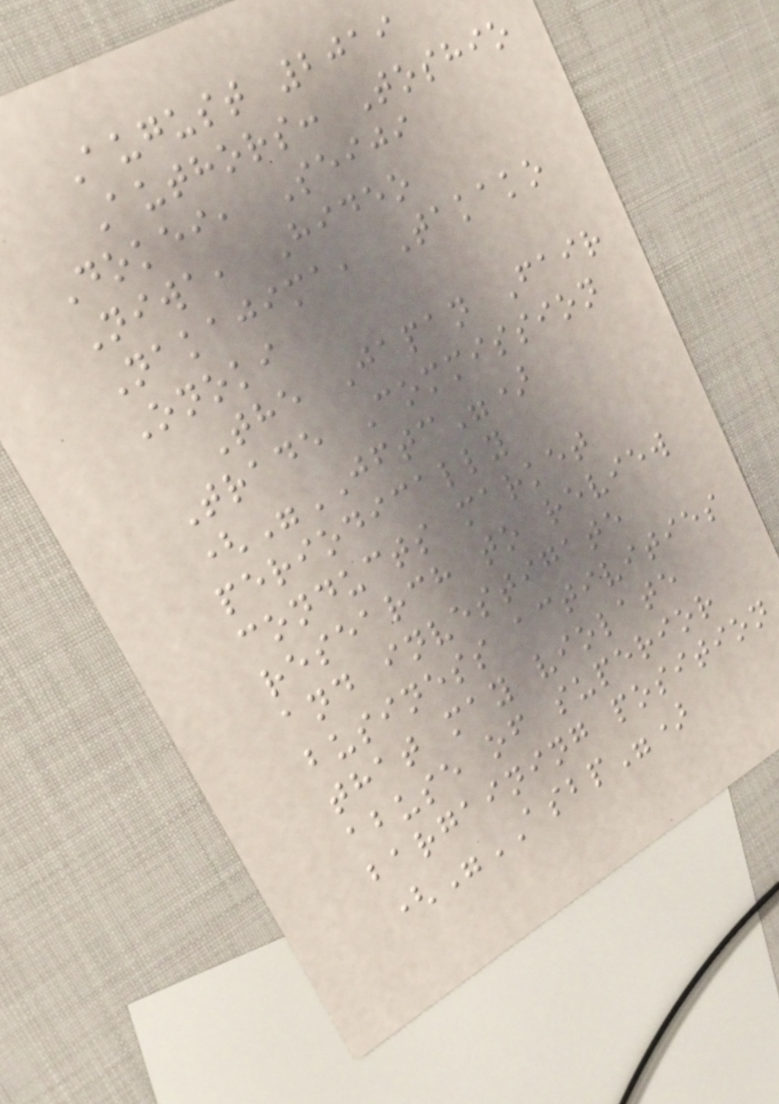August 2019
Authors: Toshio
Dokei, Seiji
Niwa, Hideo
Nakajima, Takako
Onoki
The Japan Fair
Trade Commission
("JFTC")
periodically
conducts market
research to review
and investigate
business activities
that may violate
abuse of superior
bargaining position
("ASBP")
